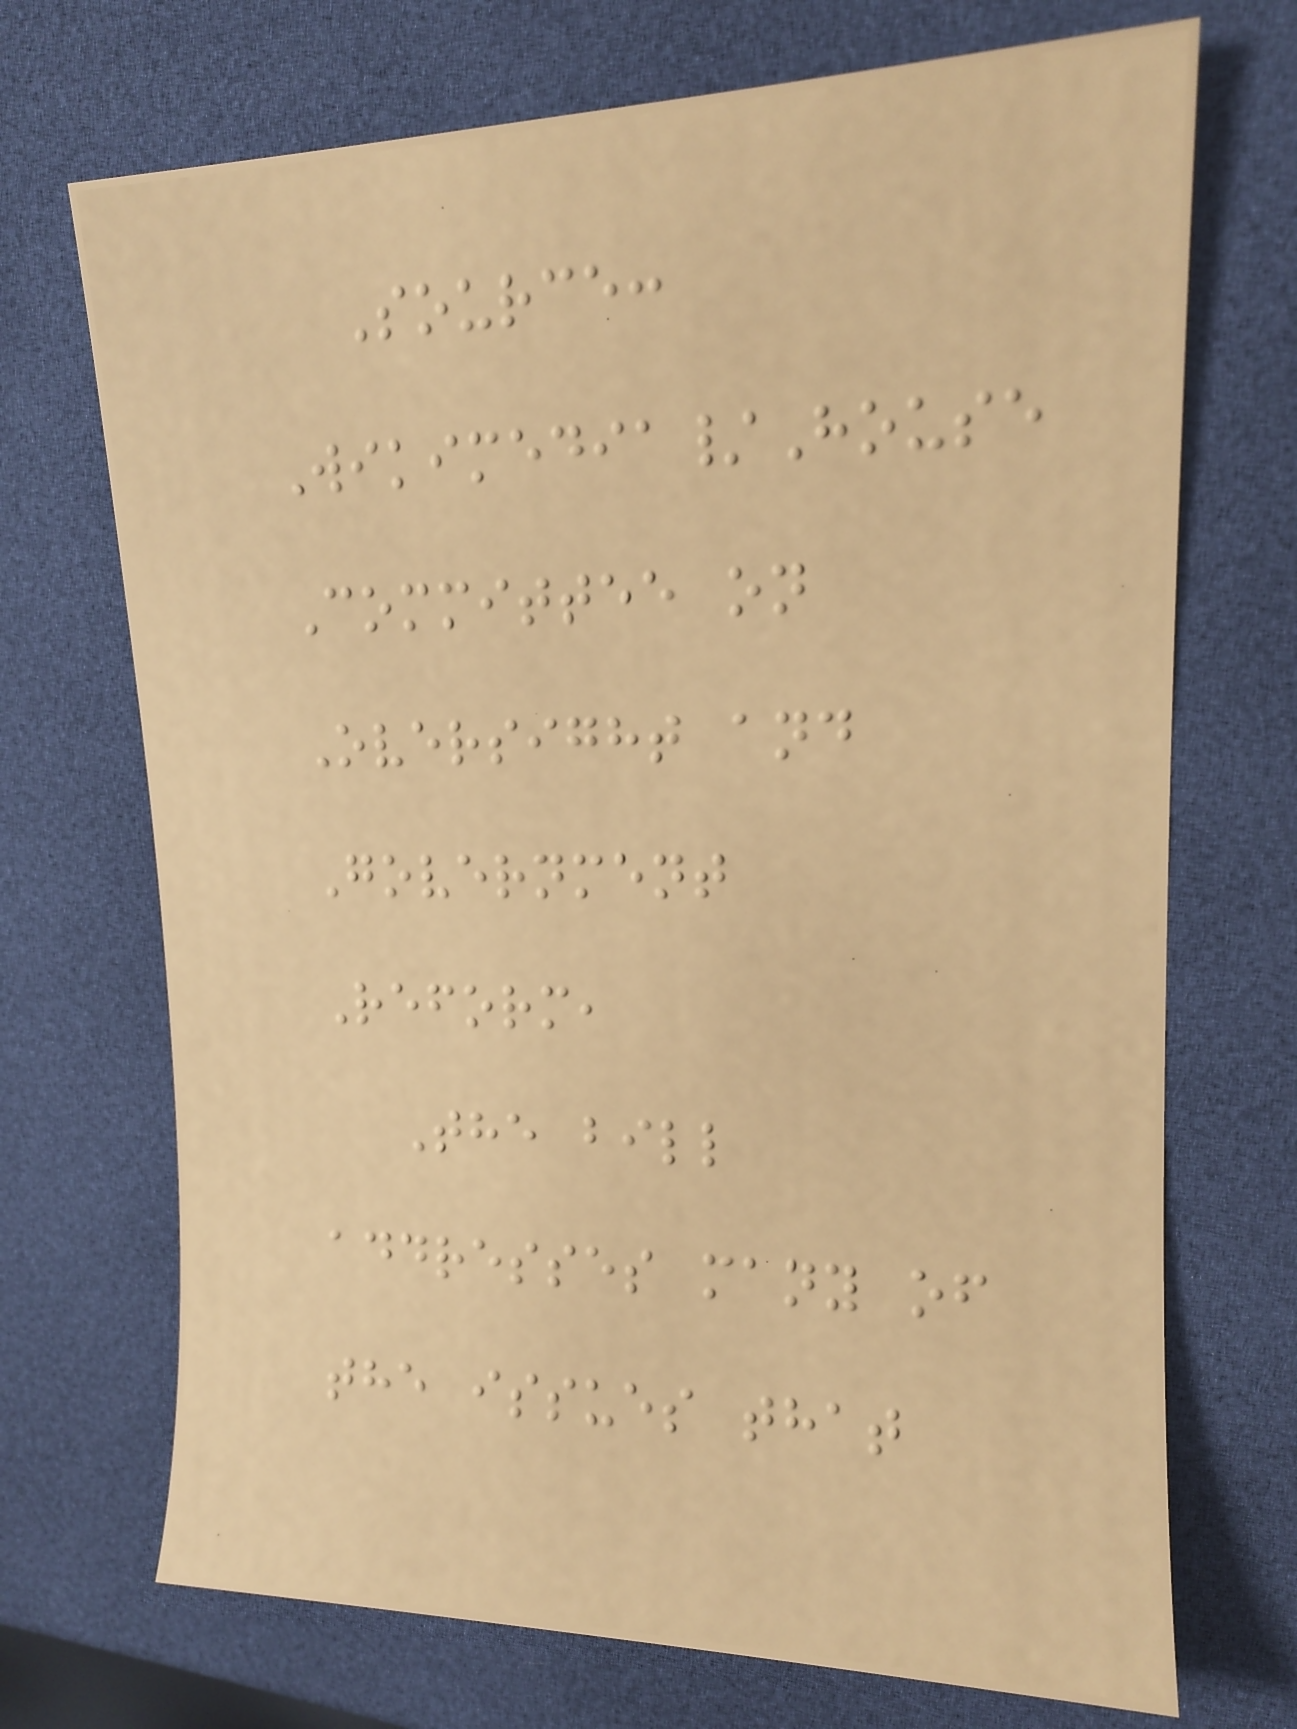Source:
Wikimedia/House
Committee on
Oversight and
Government
Reform,
The bill
addresses many of
the issues that
